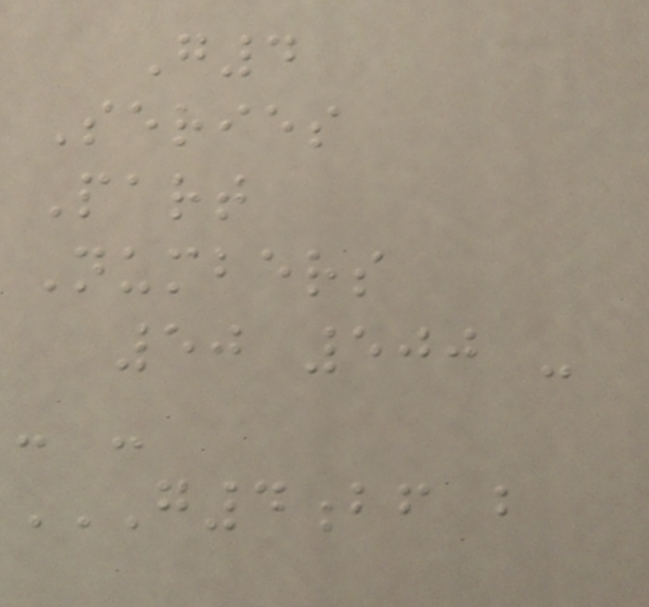G4
Series
Part
Numbers
50 500 -
- -
G4BF B
